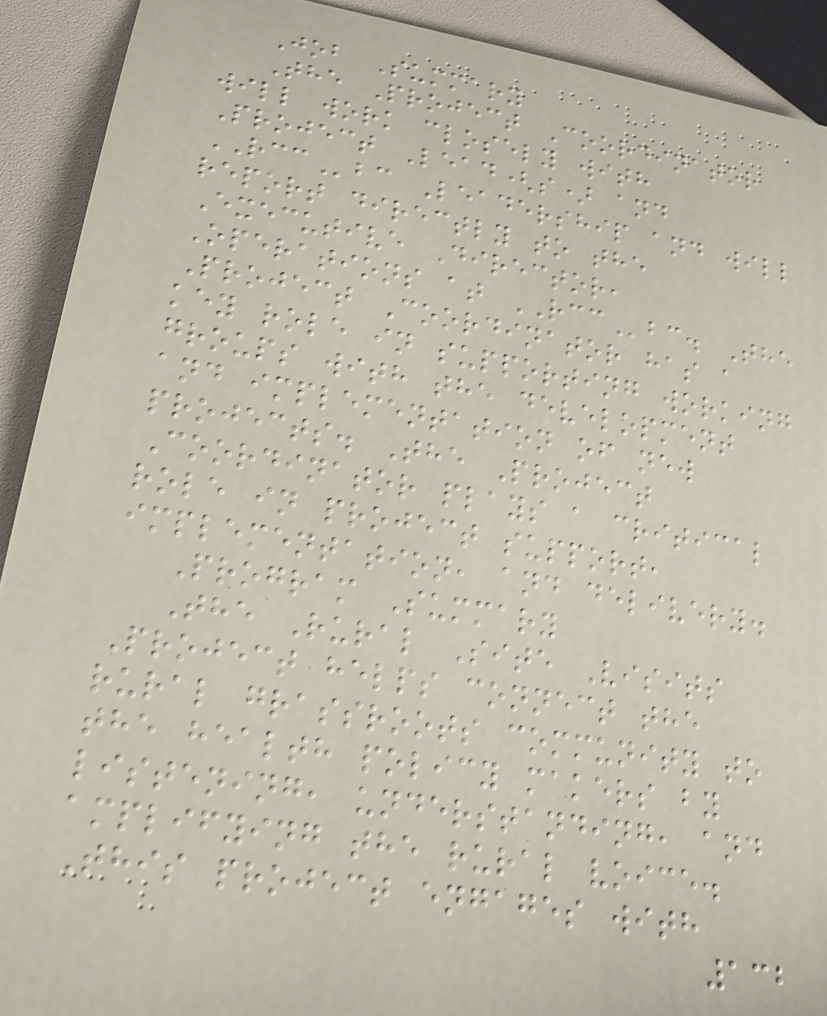Job Summary
The Project Coordinator
will work closely with
Project Lead(s) and
RCCbc Leadership and will
report directly to the
Executive Director,
Operations at RCCbc. The
Project Coordinator has a
key role in supporting working
groups with the development
and implementation of new
projects. The Project
Coordinator plays a critical
role in project support,
implementation, and delivery.
Program Summary
The Rural Site Visits
Project helps connect the
rural grassroots community to
the health policy makers by
listening, understanding, and
amplifying the rural voice.
This project engages with
132
